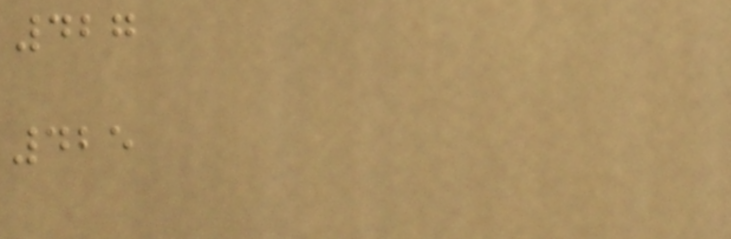427
425
